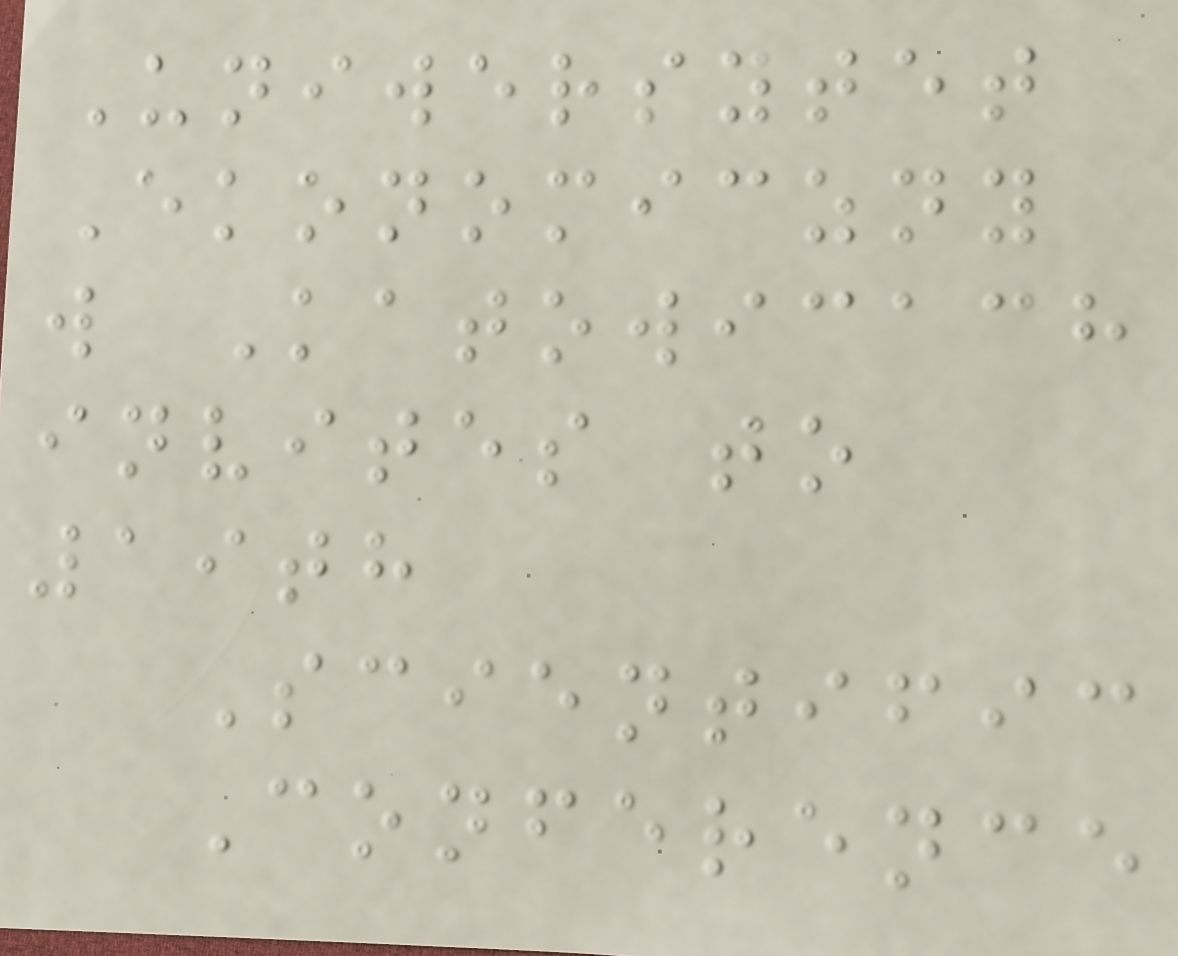Uniwersytet
Ekonomiczny
w Katowicach
invites to
19th
Scientific
Conference
